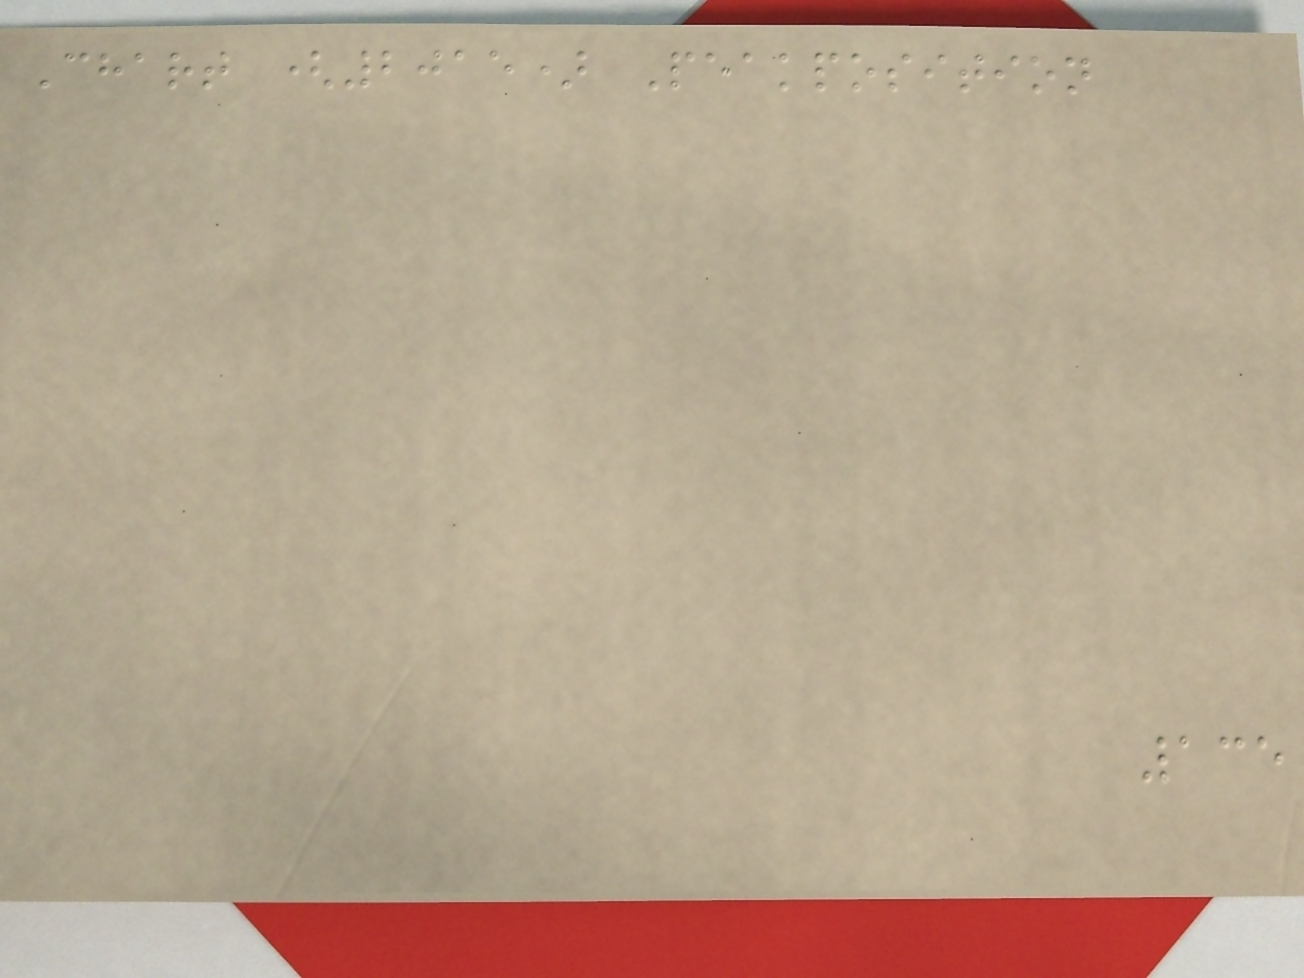Chart (2015) Peakposition
135
